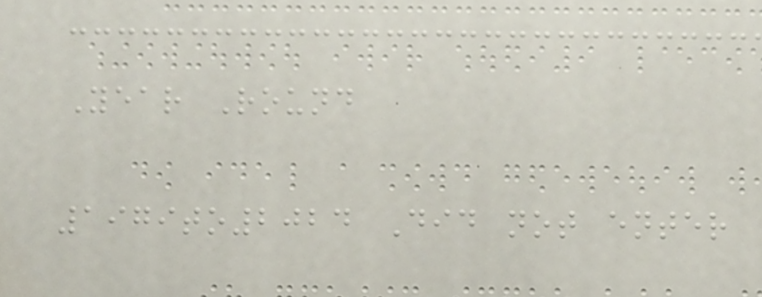Year Round
1979to2024 Did not enter
